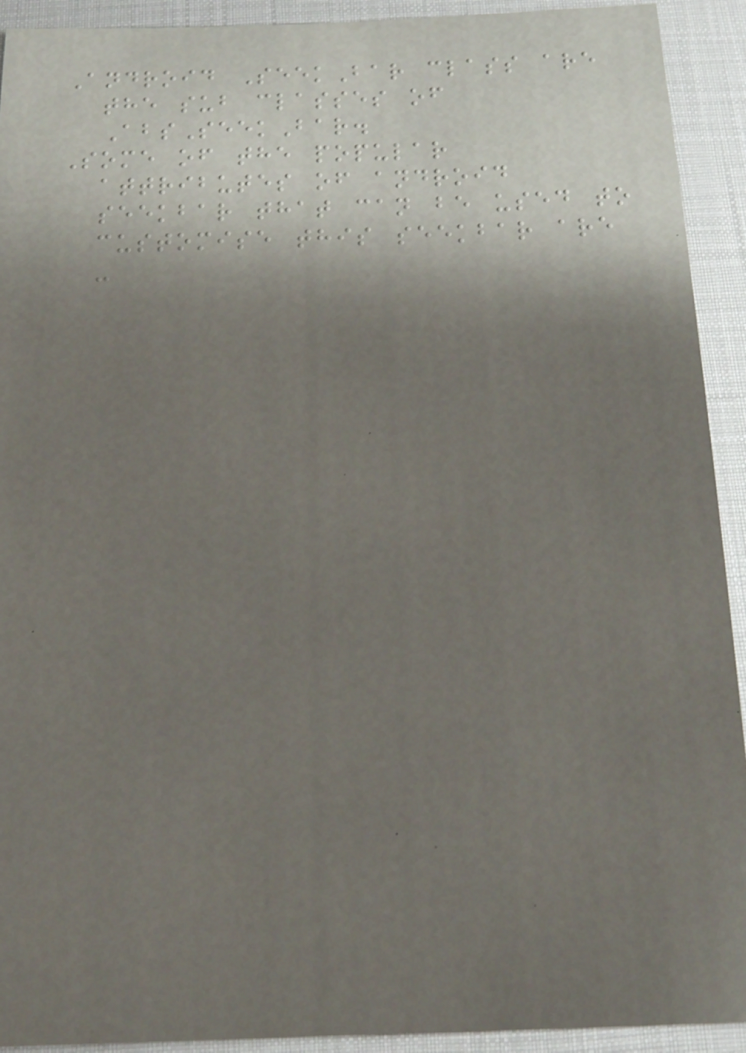Android SeekBar class are
the sub classes of
AbsSeekBar.
Some of the popular
attributes of android
seekbar that can be used to
customise this seekbar are
-
